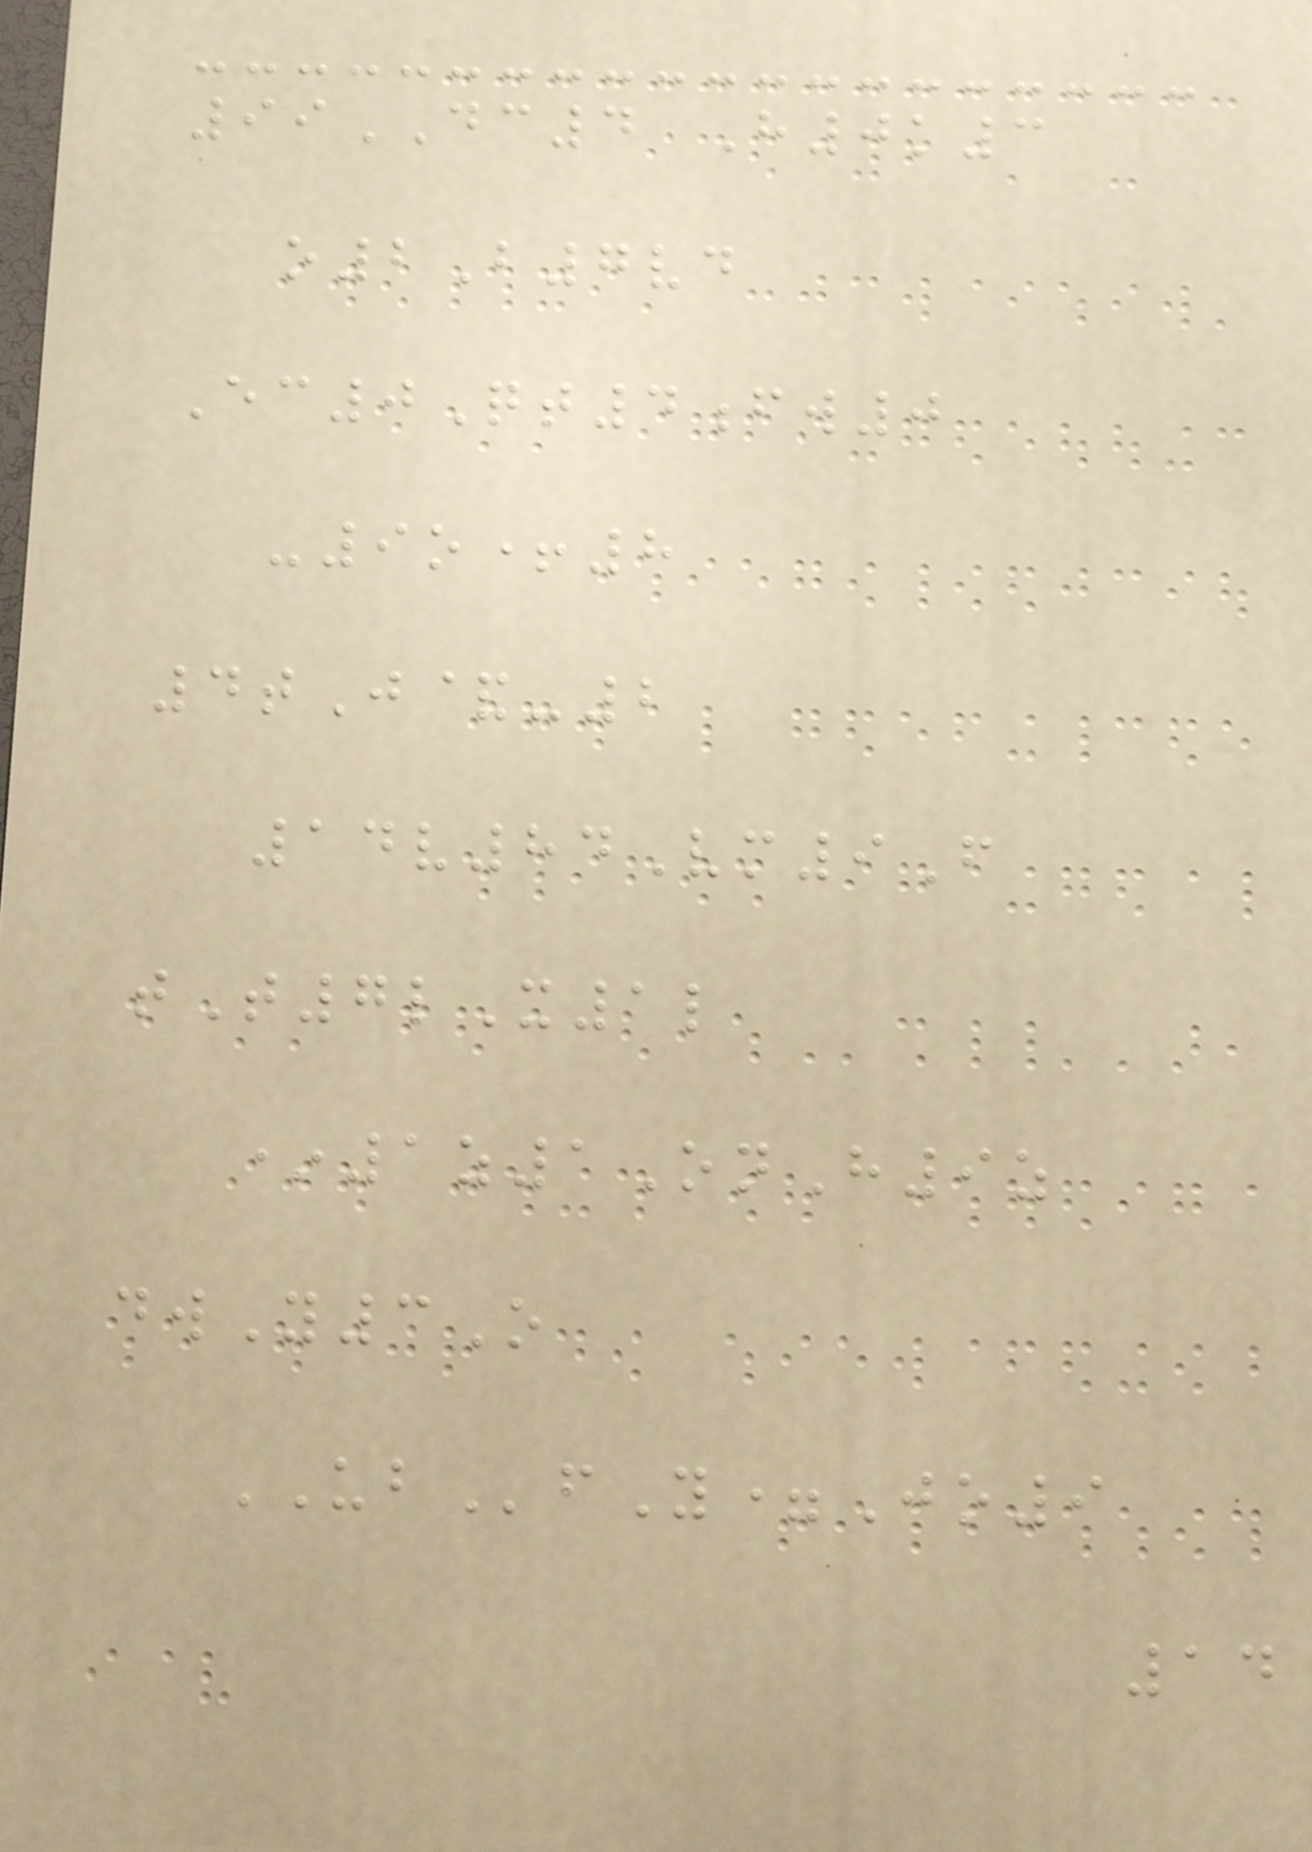99DC4 H0k3
o2B7vd
Ec0Qt4fw0
-9o+8
4tJ&-2
14v84Vm9F
tT7lX1l
*1z1OnH9z
dwY3O
UBfY=Jo9
14
